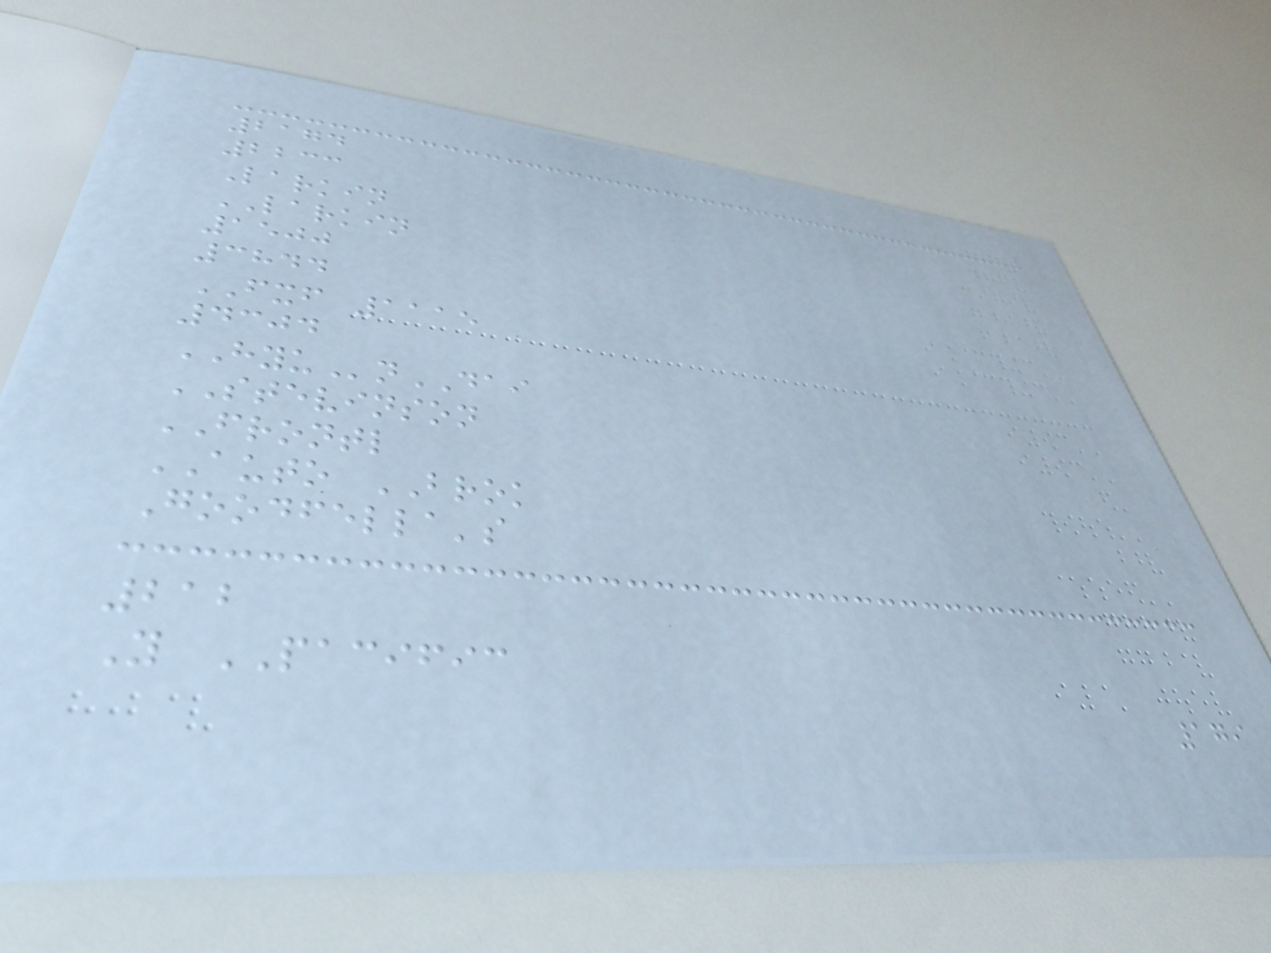2174
2233
Larkin
LARKIN
1500
3844
FXF 1115
4304
HYUnDAI
STEVINSON
FRONTL
AUTO BROK
Goodfella's
212
Y PACIFIC
179
